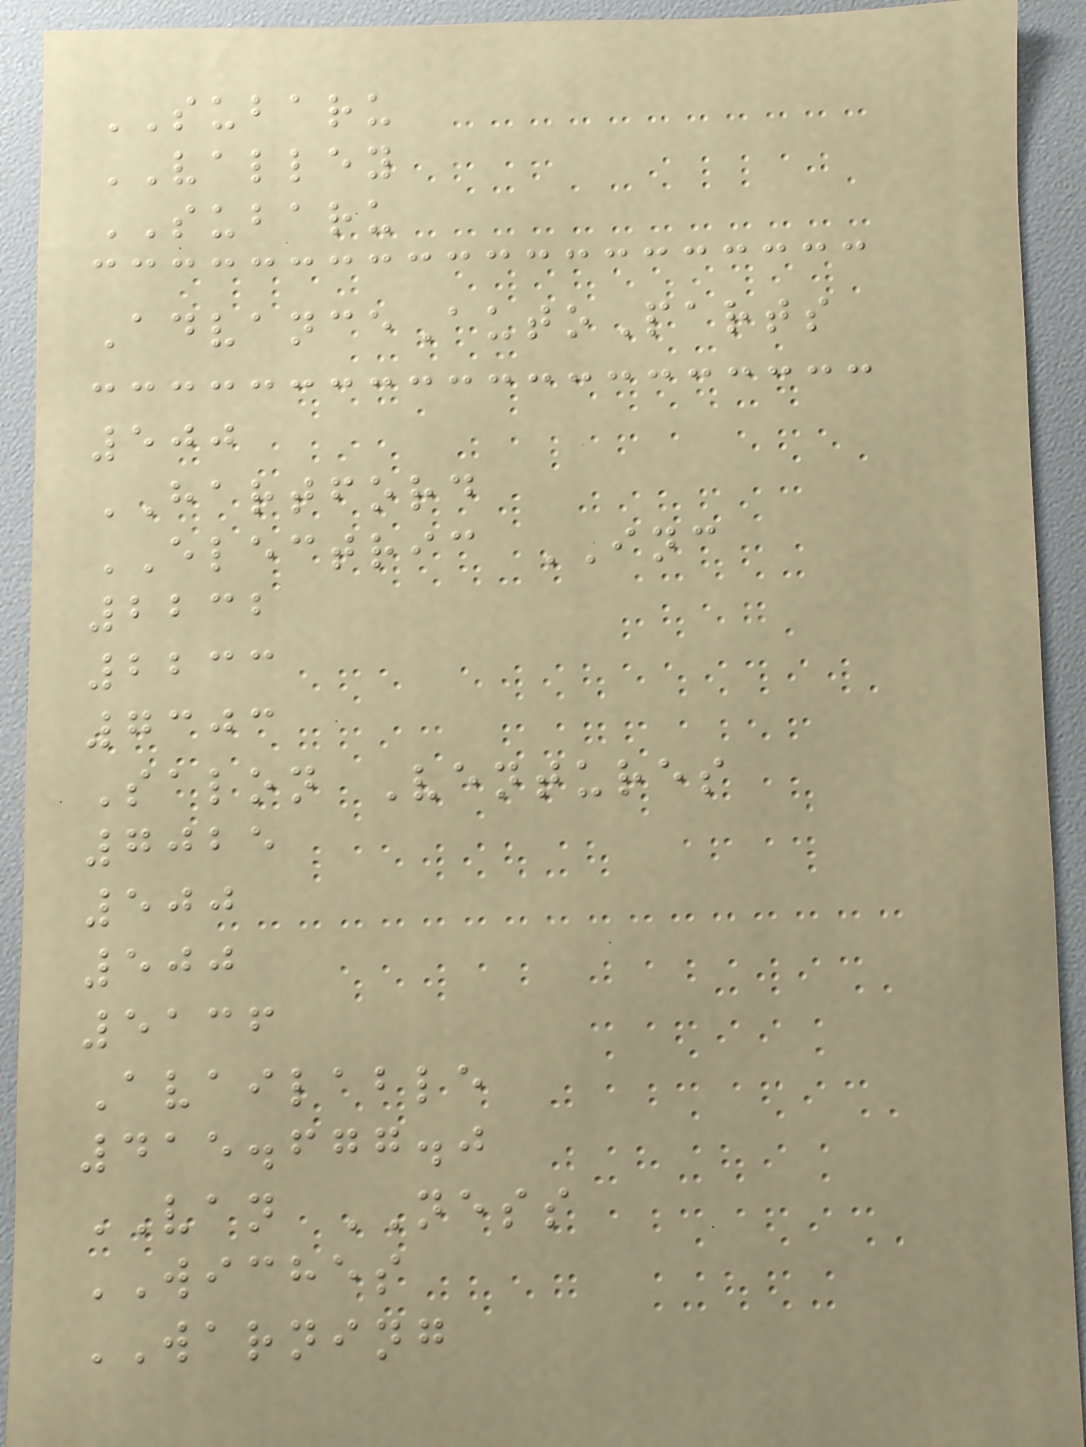SUBARU
VALLEY
SUBARU
AdvanceAutoParts
500
HARTFORD
ELECTRIC INC
2232
2233
7303
Salon Ventures
7025
500
500
5136
Available
415.677.0
VAN NESS
WICHES
WARNING
